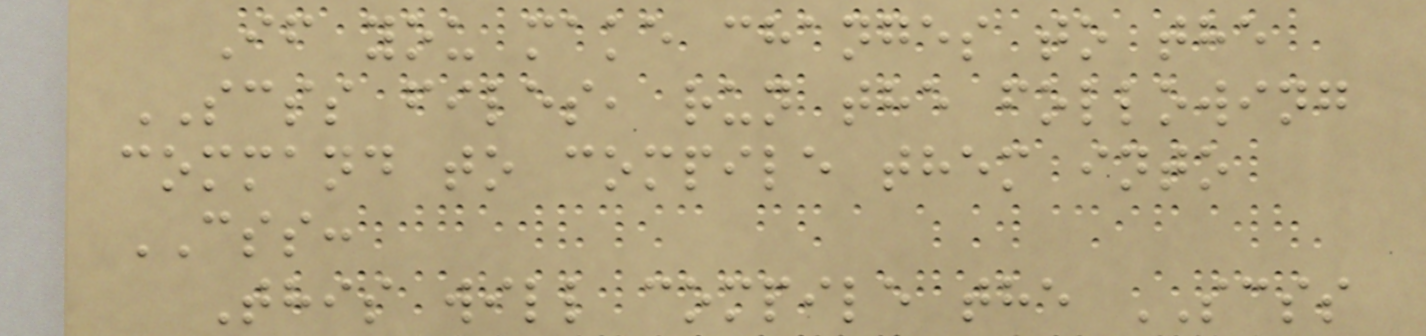If you make changes to the
SCSS files, run the following
command to compile them into
CSS:
This will compile the SCSS
